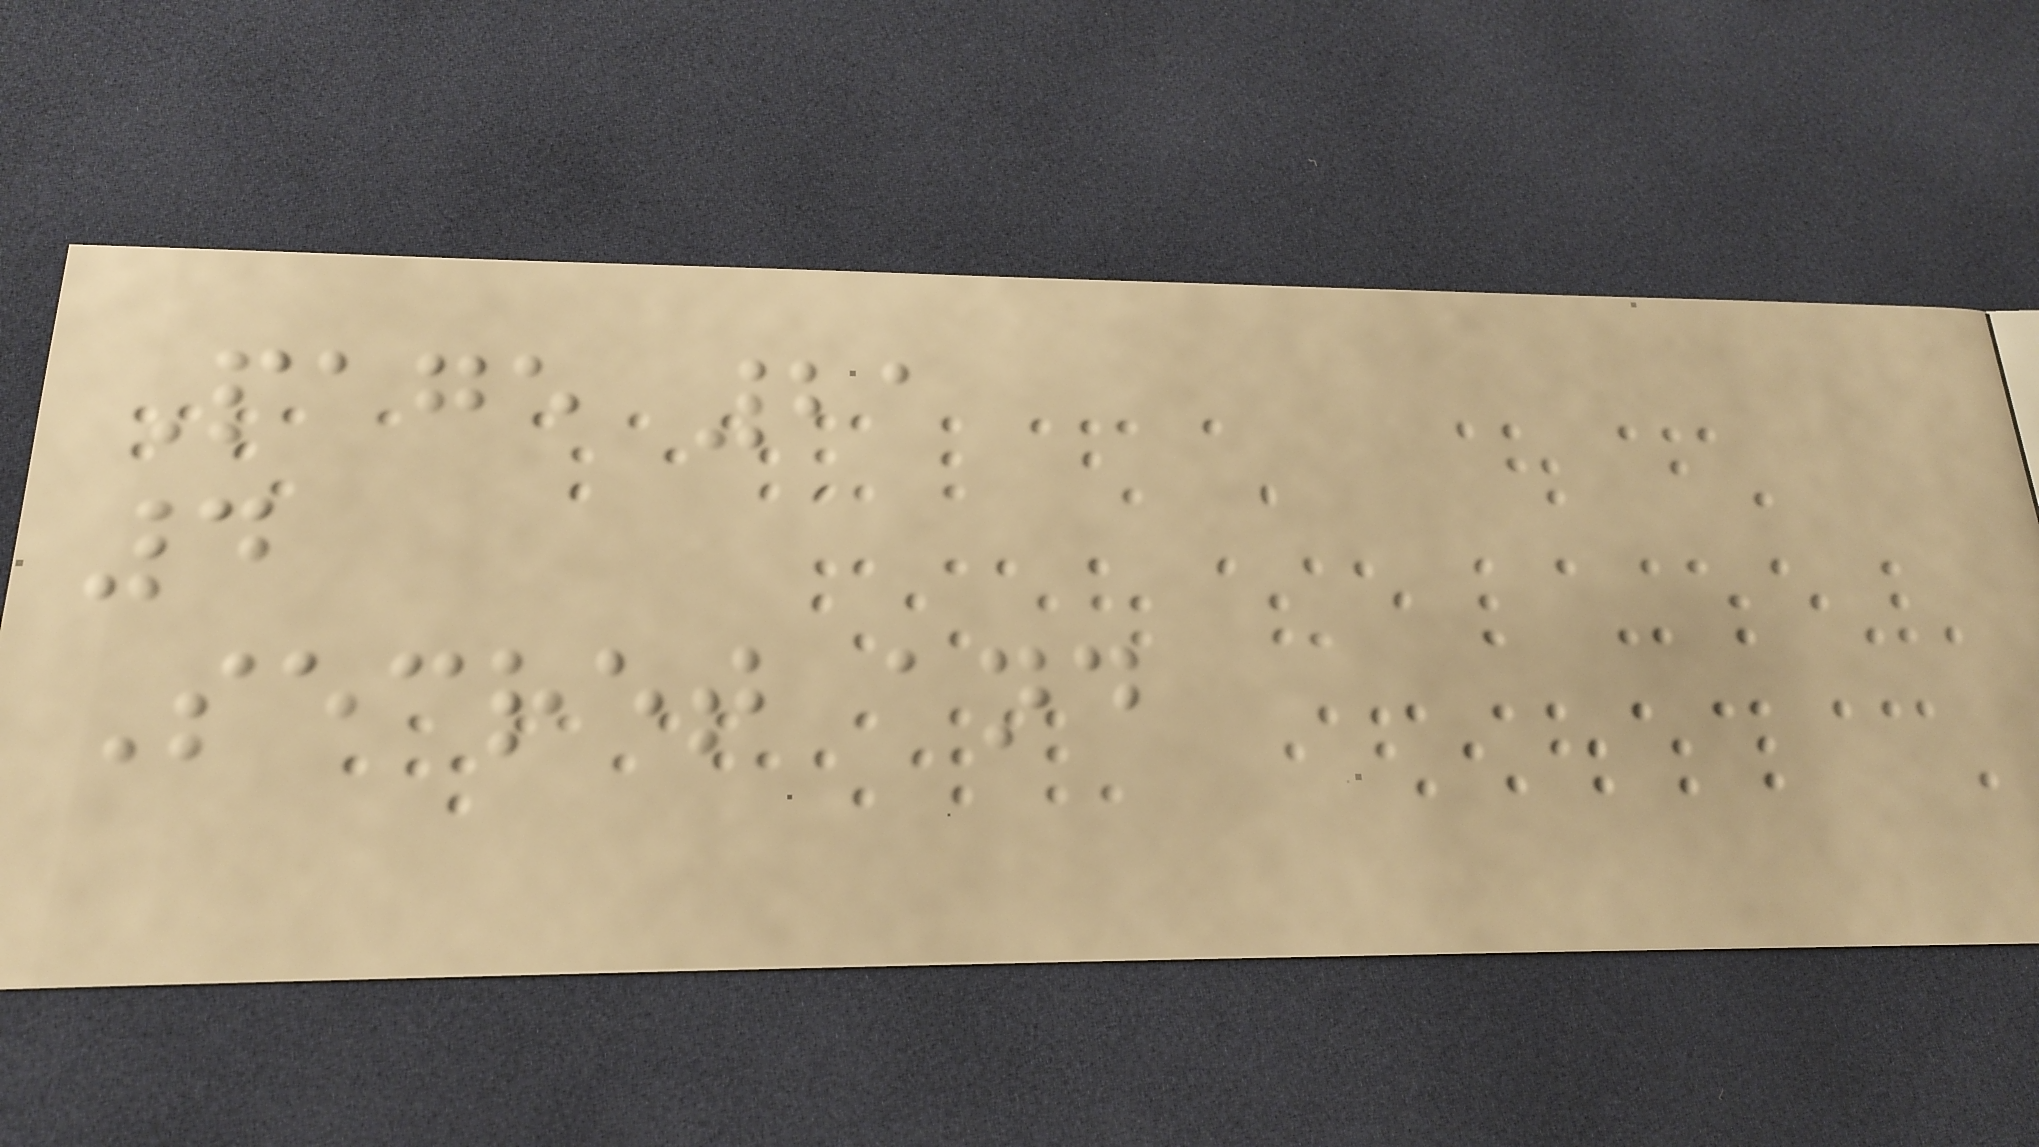Page 21
4
Secret and
